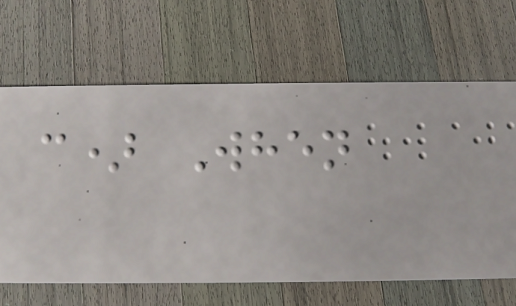c) When
